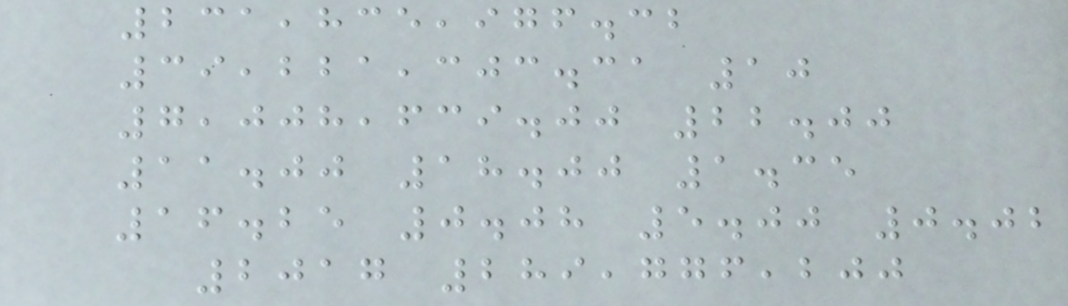231,835,976.32
39,221,303.31 10
7,008,639.00 22.00
11.00 18.00 1.35
16.25 0.08 5.00 0.02
2017 289,776,200
